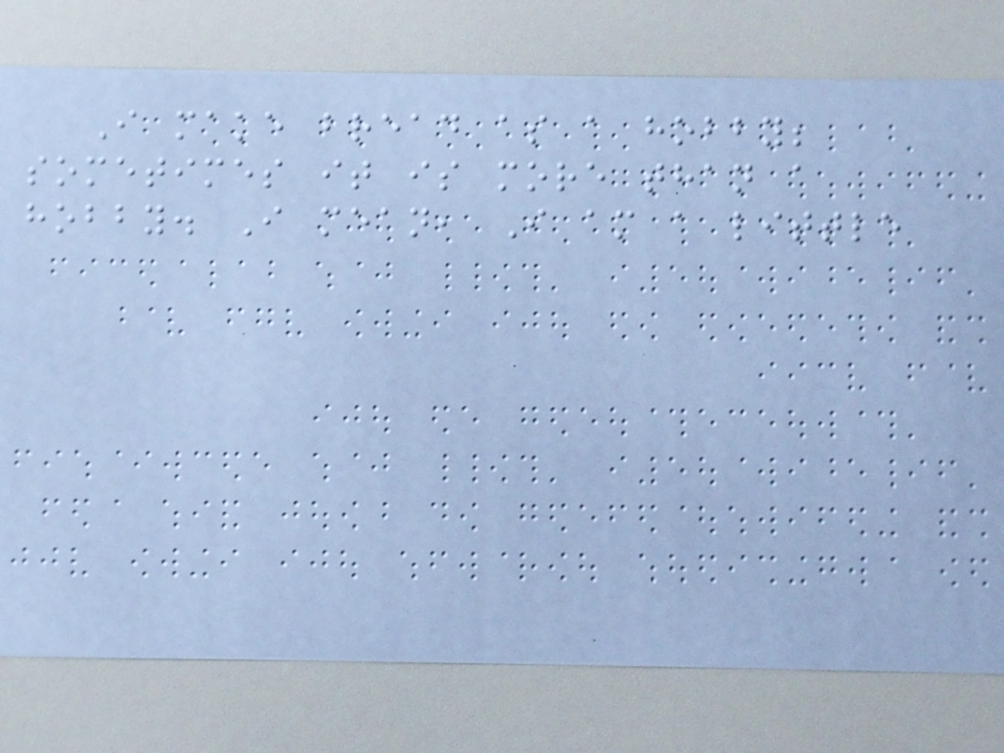I make bread as a hobby;
sometimes it is more than a
hobby. I mean, I am a little
